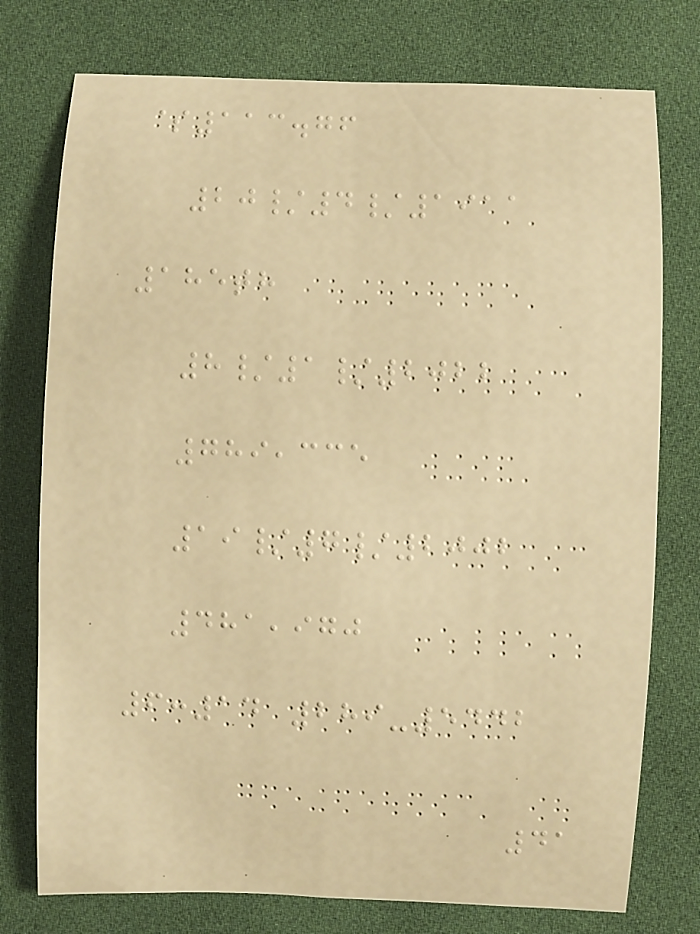$113.76
20/4/1911
185th
8/1/2022
789,335
19/7/2002
481,970
6:14 289-5442
41
